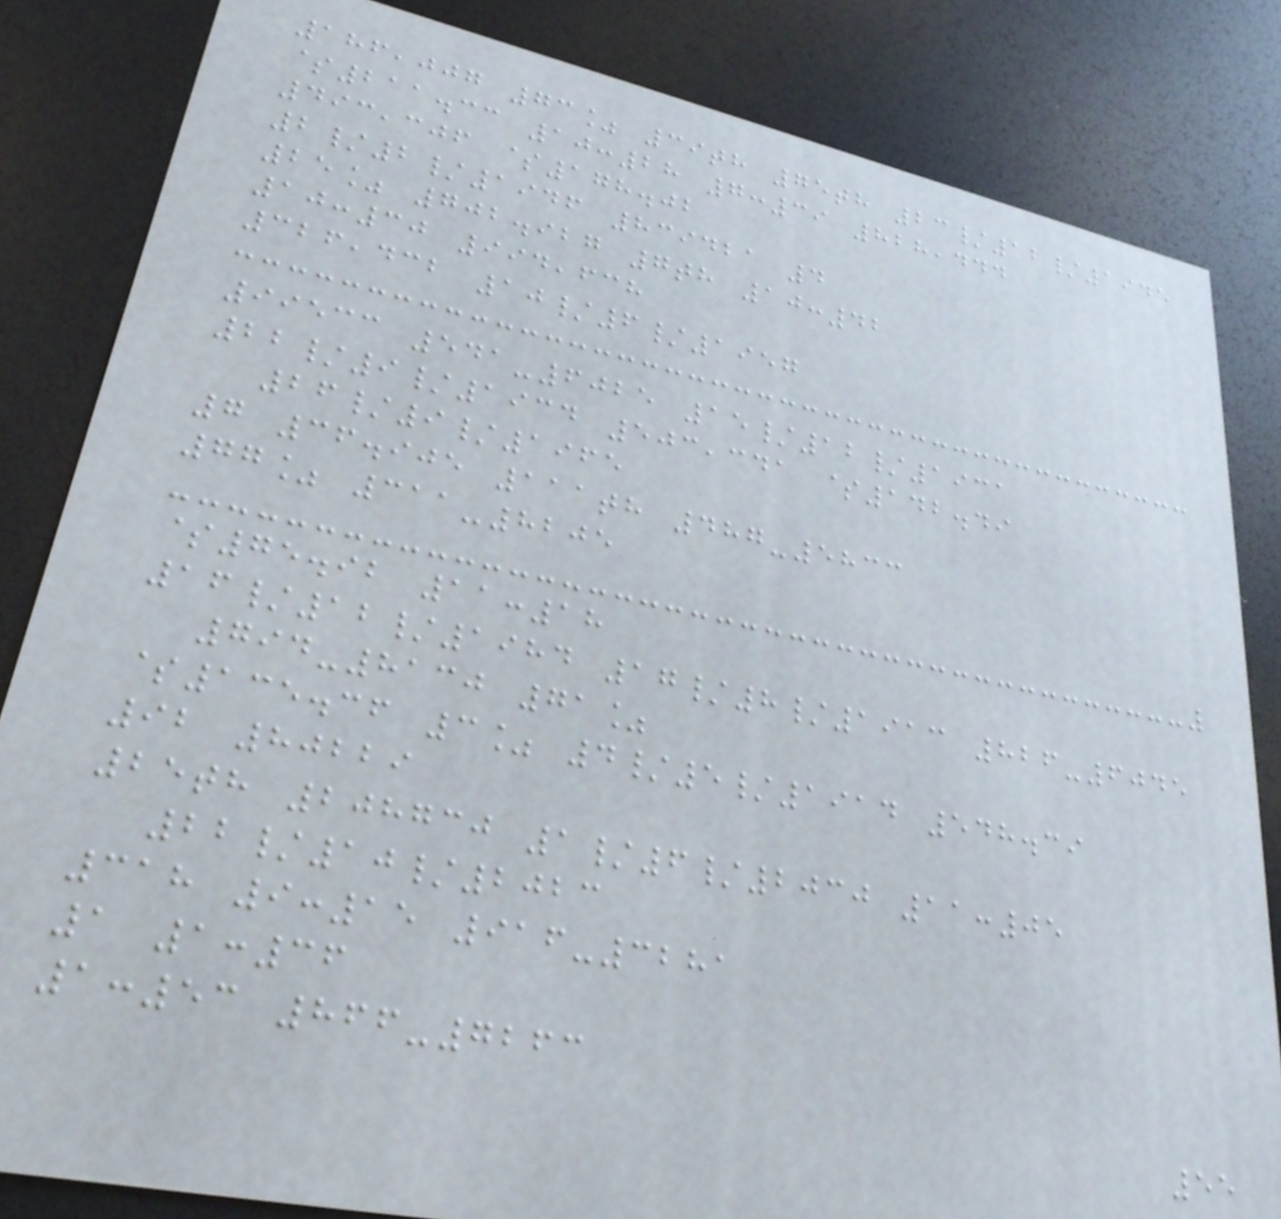186,007 73% 39th 75th 23/12/1945
$211.33 10:28 7:39 828,444
493,306 $178.02
2/2/1946 839421 4
25% 702.927 7th 10:42
10:30 994,638
326,432 10/6/1957
99533 541-6025 15/12/1931
22/9/1934 503,341 $142.49
26/9/1965
7 36.905 111th 487-5833
77% 311-8205
$75.92 11:18
16/12/1984 17/8/1913 826-6045
794-8130 71%
$135.36 3% 4/5/1914 548.39
92 80229
25th 208730 1/6/2030 11:05
22/10/2023
318 9:15 916-3281
1 1:36
1:53 866-7263
55
